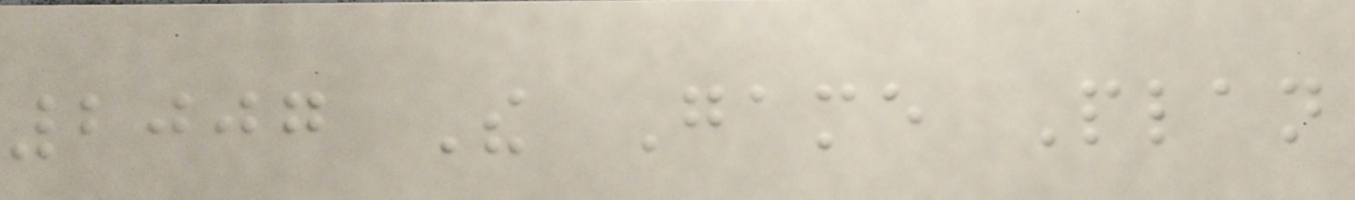2007 The Game Plan
